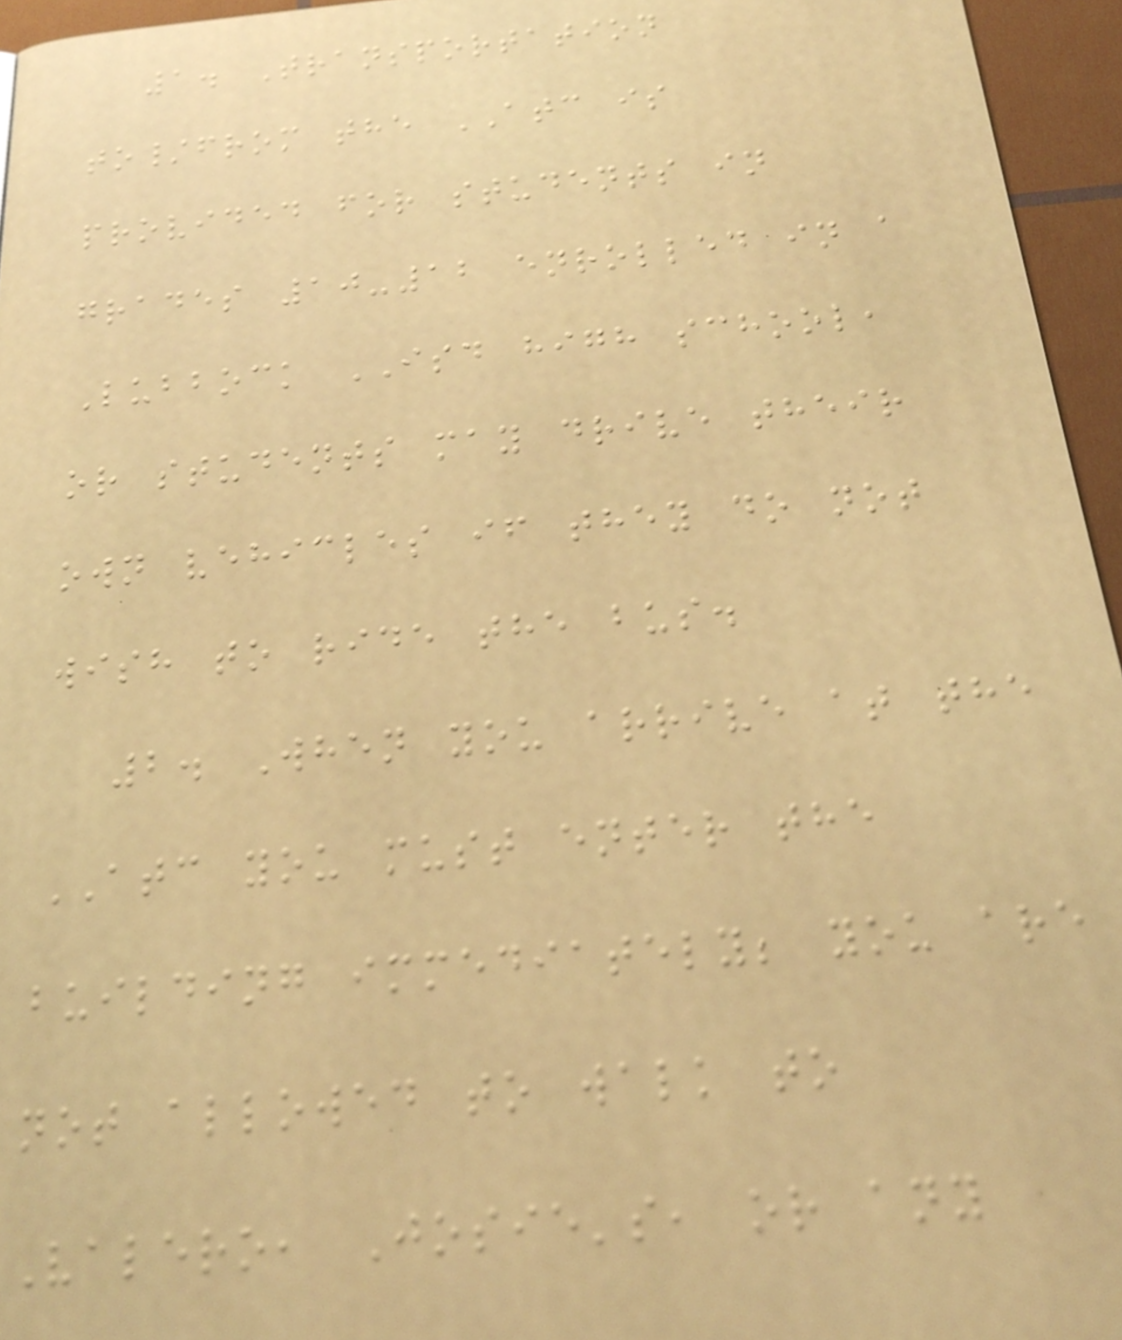1. Transportation
to/from the ATC is
provided for students in
grades 10-12 enrolled in a
Lubbock ISD high school,
or students may drive their
own vehicles if they do not
wish to ride the bus.
2. When you arrive at the
ATC you must enter the
building immediately; you are
not allowed to walk to
Valero, Josie's, or any
